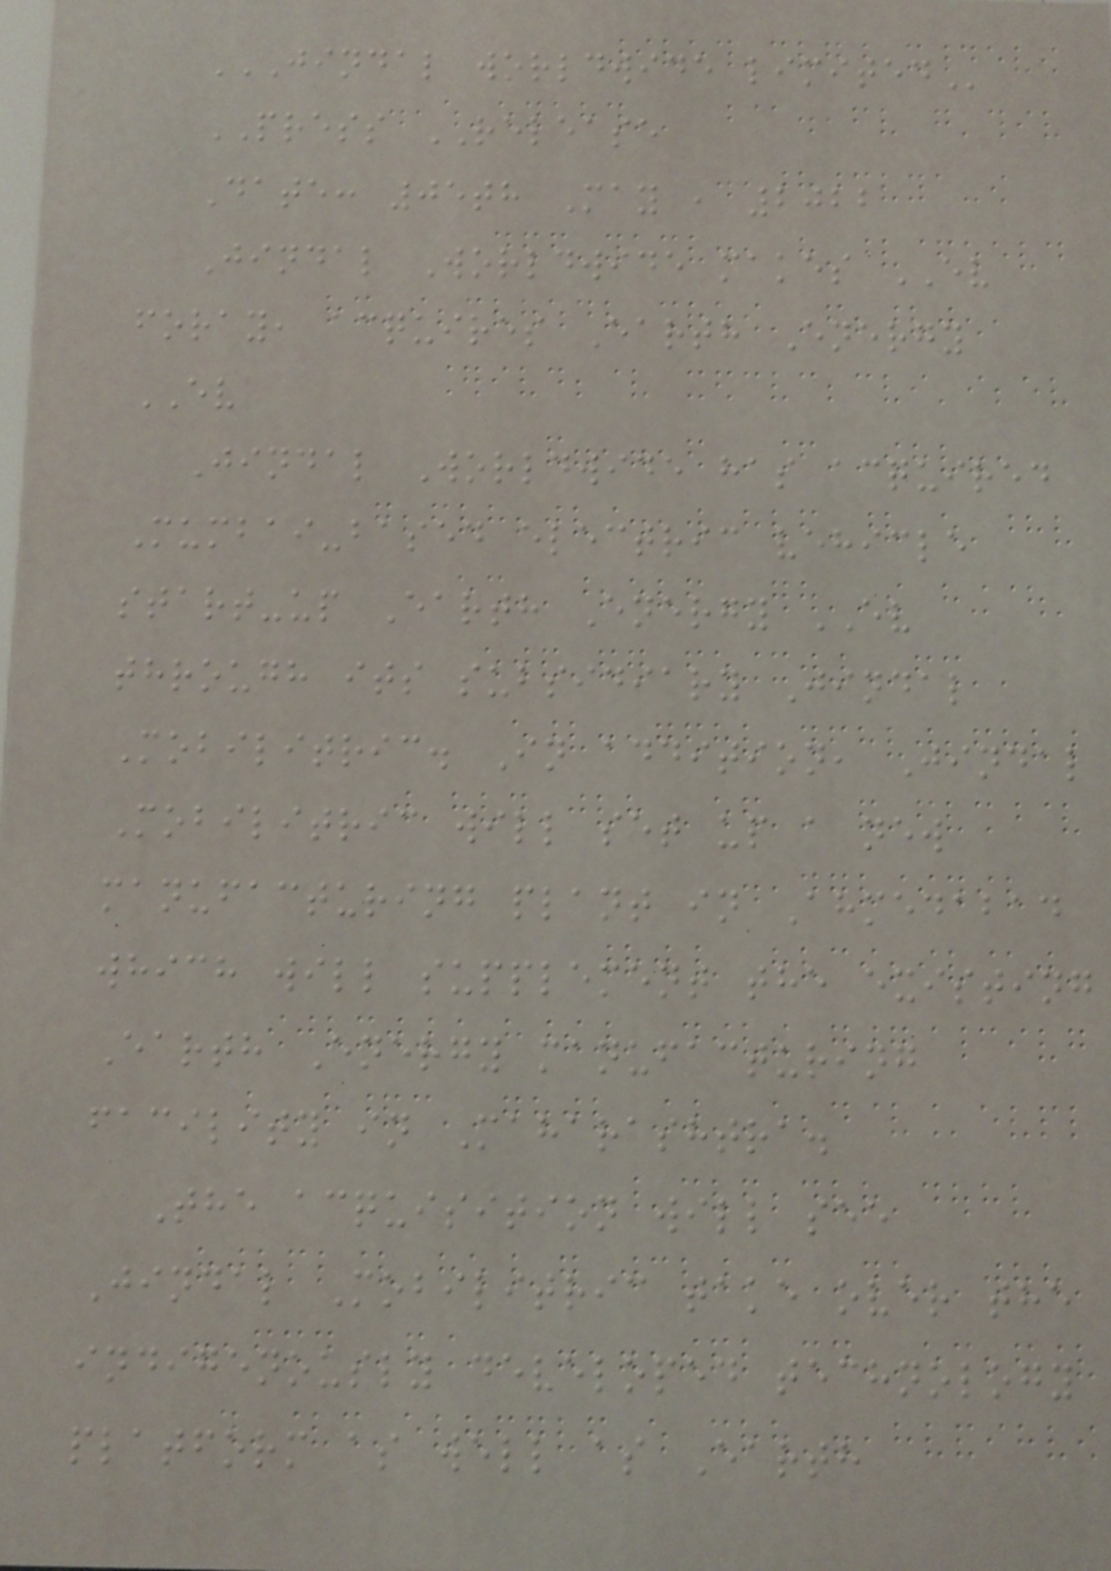JINDAL WORLDWIDE LIMITED
PRESS RELEASE
Date: 05th May , 2022
Jindal Worldwide makes EV
foray, acquires Earth Energy
EV
Jindal Worldwide has acquired
Mumbai-based electric vehicle
start-up Earth Energy EV
through its subsidiary Jindal
Mobilitric. In addition, Jindal
Mobilitric will set up a new
manufacturing plant in Ahmedabad
which will supplement the existing
Earth Energy manufacturing
facility in Maharashtra.
The acquisition will see
Jindal Mobilitric take over the
indigenously developed technology
platform as well as Earth
